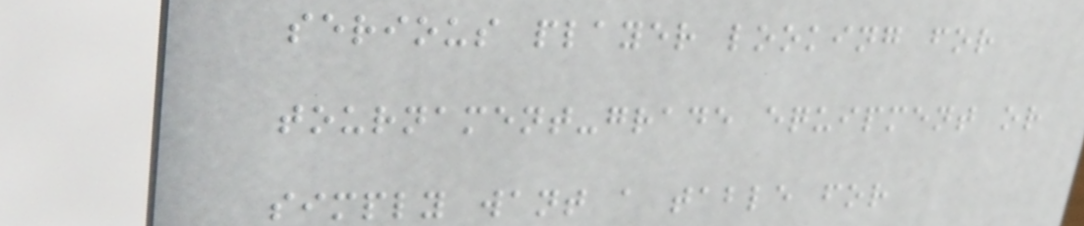serious player looking for
tournament-grade equipment or
simply want a table for
